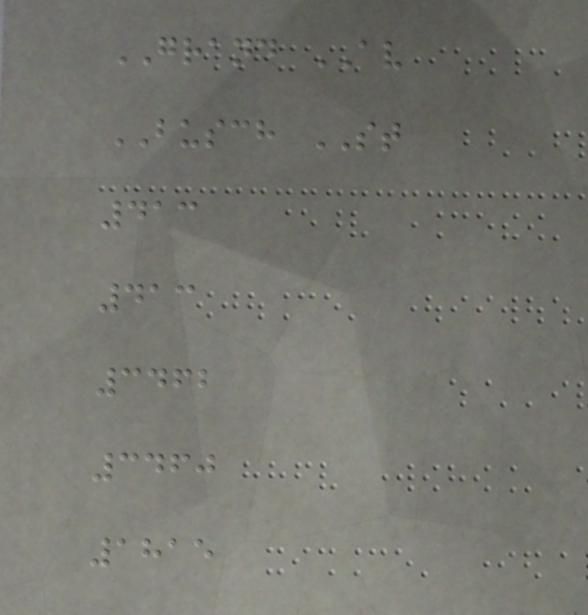GRAND AV
BUSCH ST
413
413
3462
3460
1815
